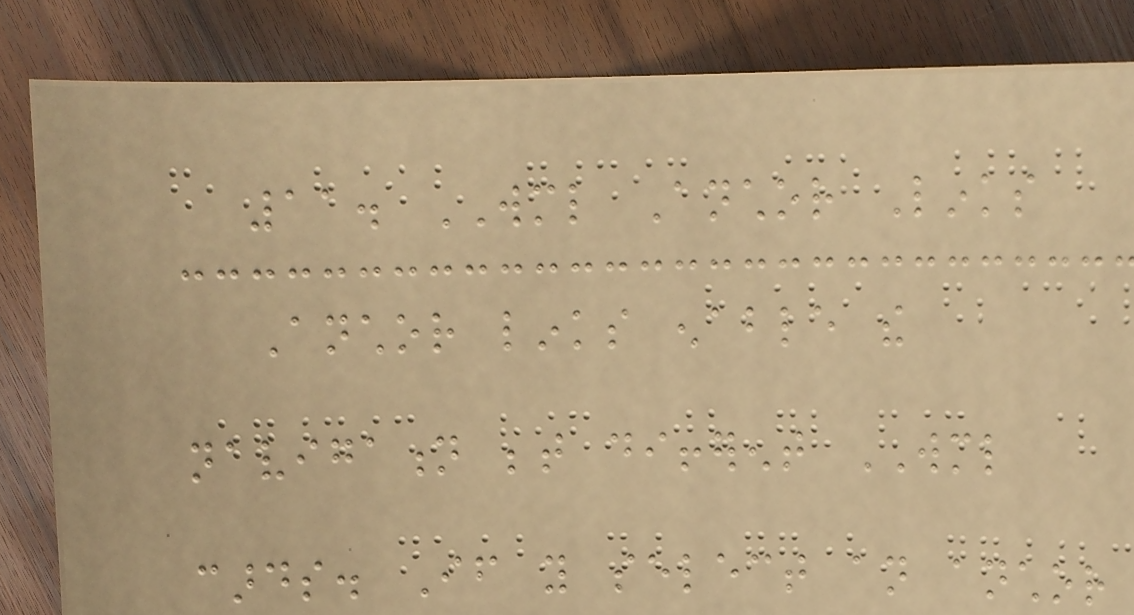11. WML Anchor Links
Anchor links enable the
navigation between different WML
cards. If you select an anchor
